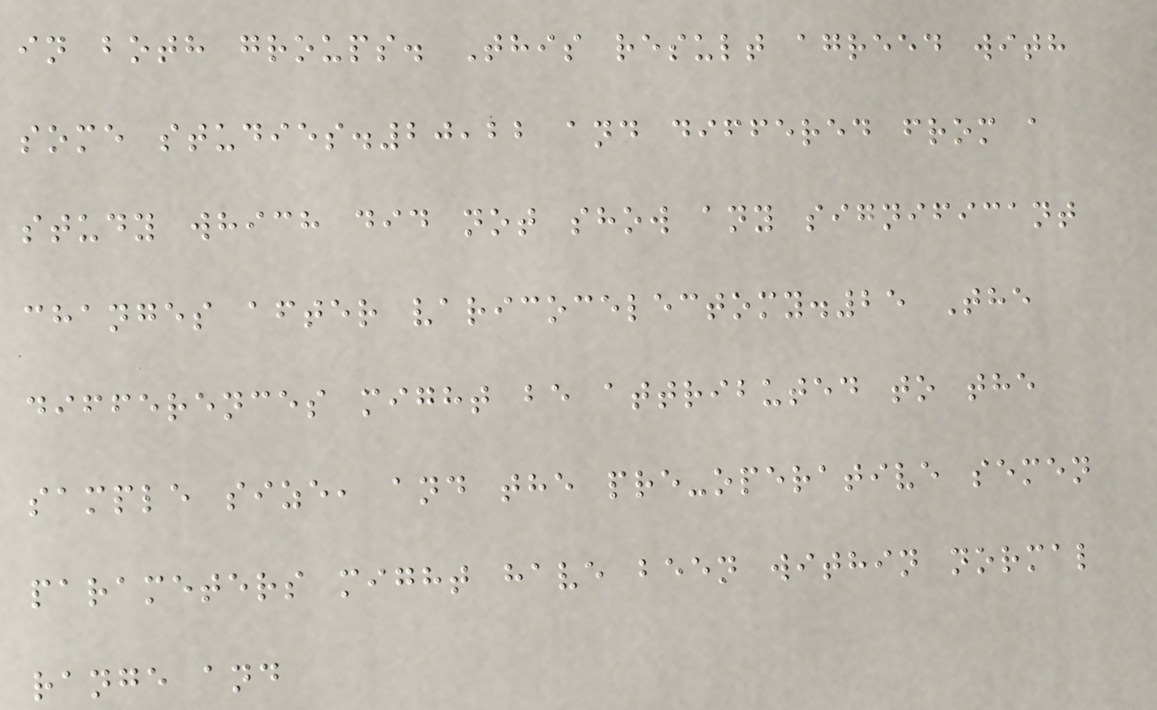in both groups. This result agreed with
some studies.20,22 and differed from a
study which did not show any significant
changes after varicocelectomy.25 The
differences might be attributed to the
sample size, and the pre-operative semen
parameters might have been within normal
range and
